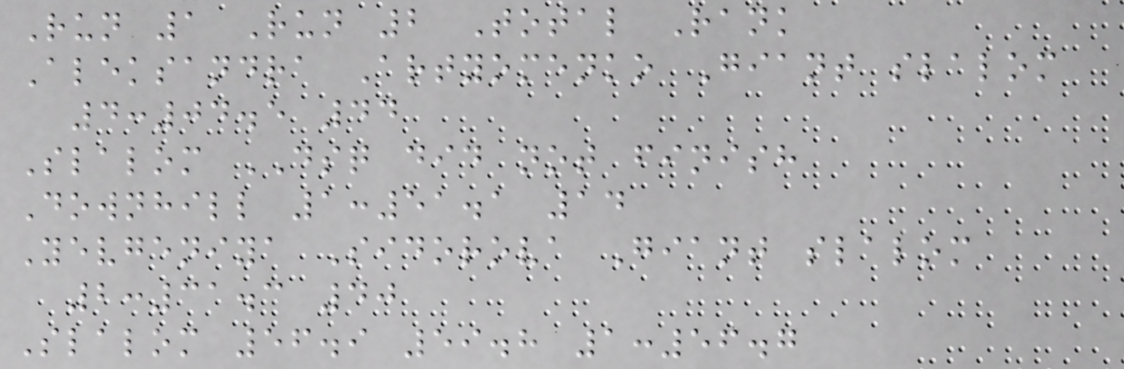Run 1 Run 2 Total Rank
Aleksandra Artyomenko Giant slalom
4:04.5 44
Slalom DSQ did not finish
Downhill 1:51.1 14
Yevgeniya Sidorova Giant slalom
2:31.3 40
Slalom 56.9 59.8 1:56.7
